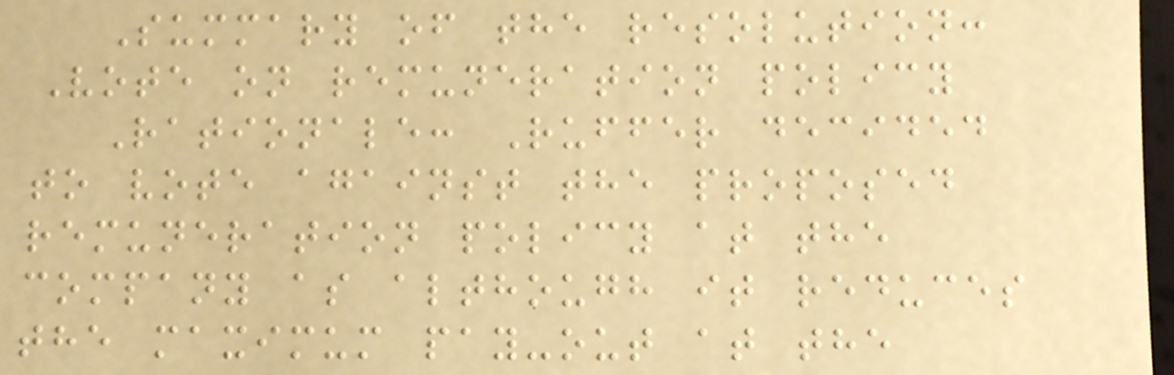Summary of the resolution:
Vote on remuneration policy
Rationale: Ruffer decided
to vote against the proposed
remuneration policy at the
company as although it reduces
the maximum pay-out at the
